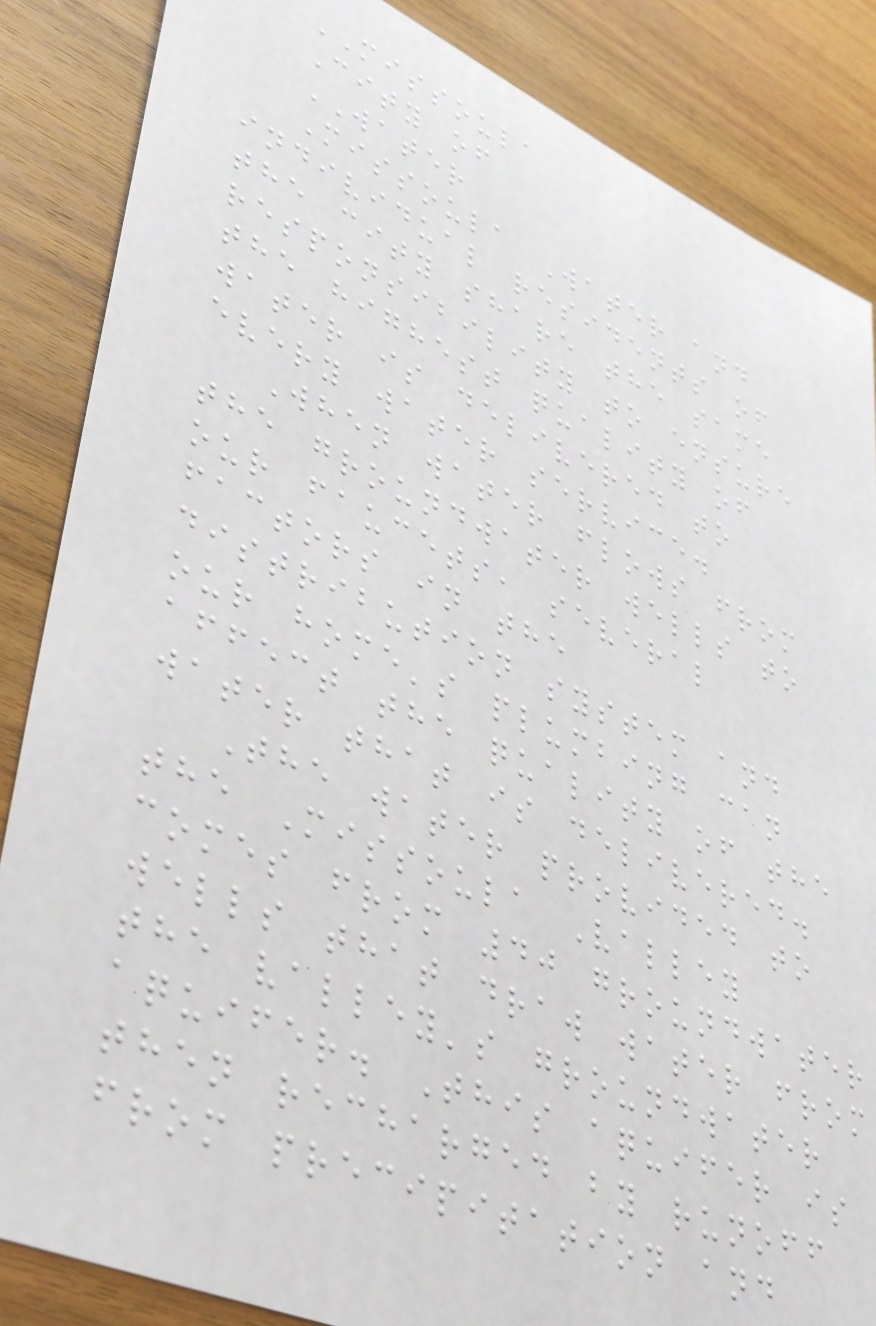MISSOULA
City of
WATER
Missoula Water and
individual residents of
the city share the same
responsibility to ensure
the highest quality of
water is delivered to
every water service.
When water flows from
the groundwater wells to
our faucets, several
factors in the
distribution system and
our home's plumbing can
affect the quality of the
water that is delivered.
The water provided to
the Missoula Valley
comes from 40 groundwater
wells that draw water from
the valley's groundwater
aquifer. This aquifer is
then recharged by runoff
from precipitation and
